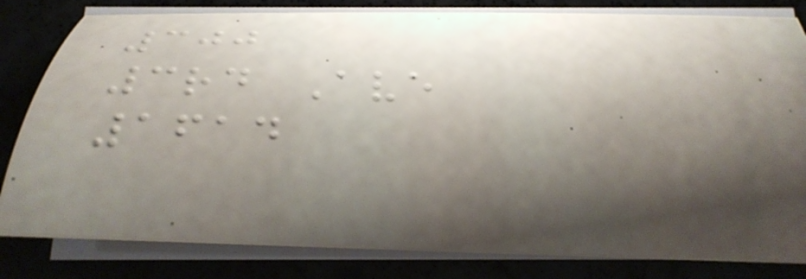300
3rd Ave
1614
